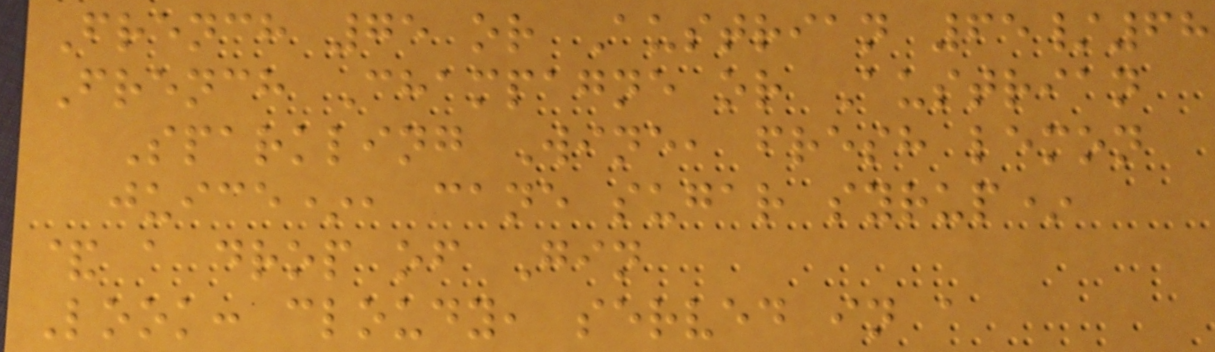French 75 or Austrian 65/68
French Champagne or Austrian
Sparkling Wine, fresh lemon
juice*, cane sugar syrup*
& a drop of Gin
Look: cloudy, served in a
